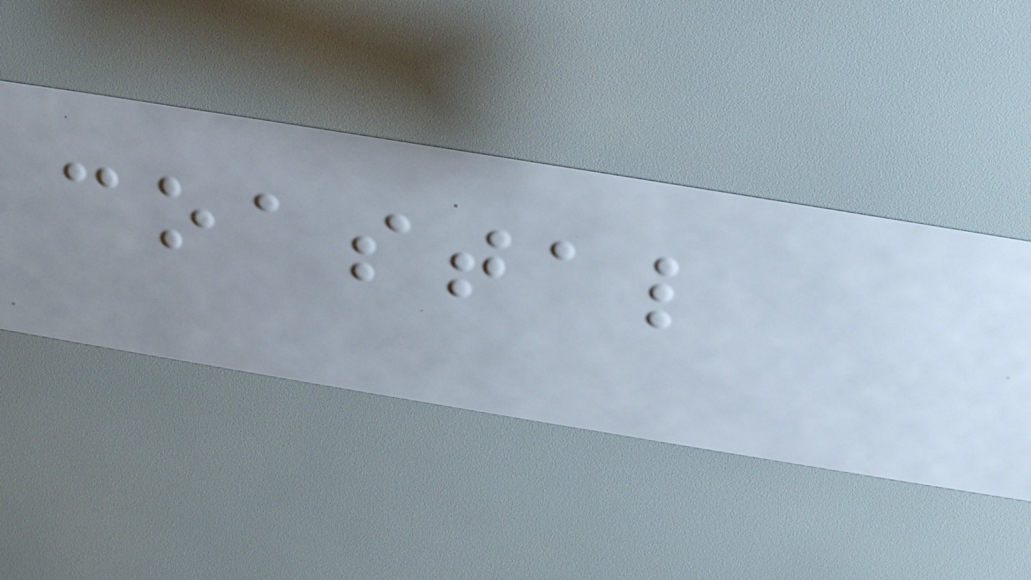coastal
